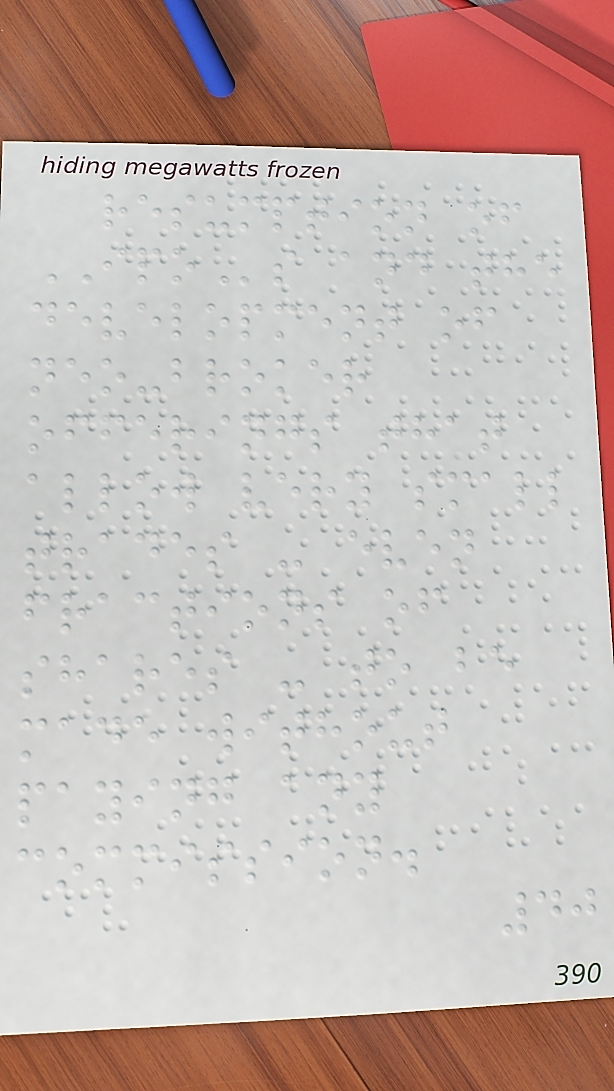resumption of
IPOs and the
development of
neo-broker
offerings that
allow very small
trades - even
fractions of
shares - to be
made without
paying any
commission.
40
